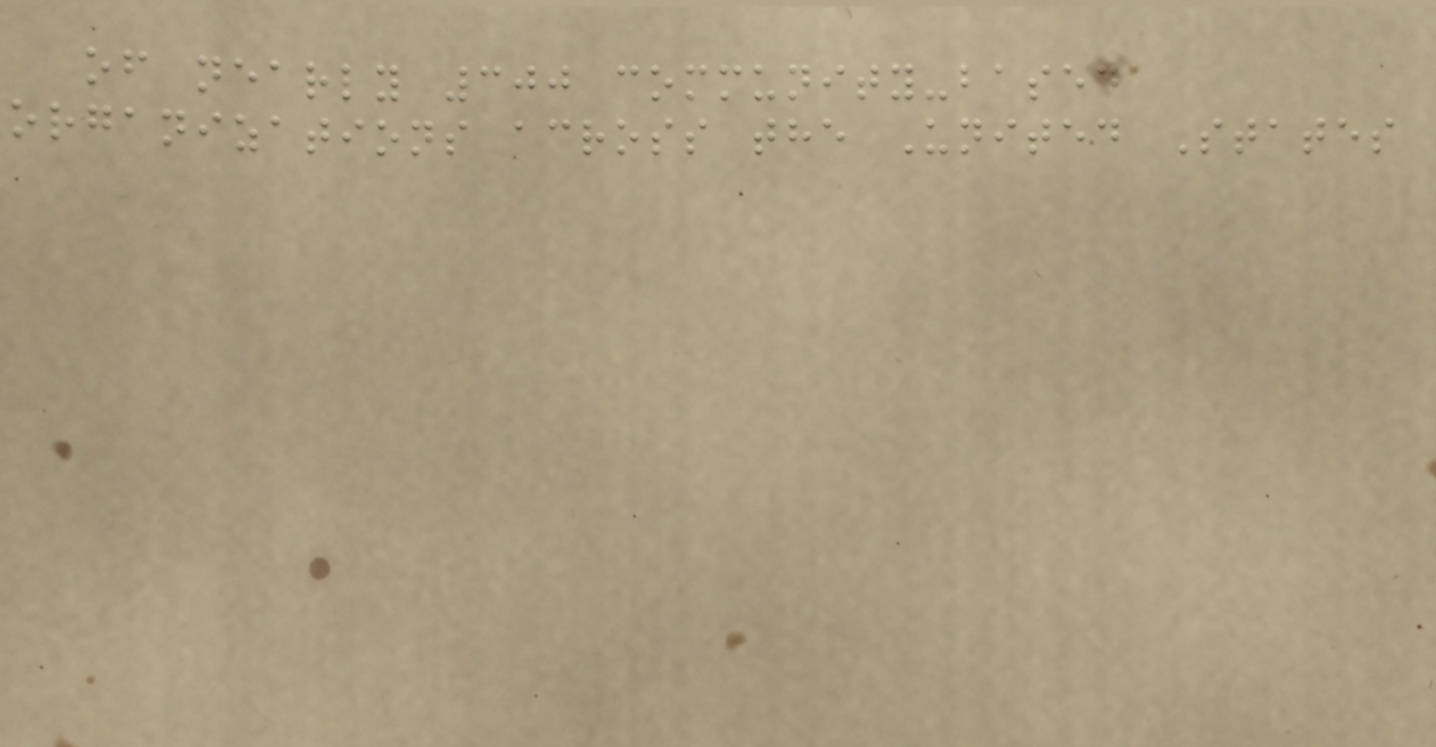of nearly 300 community-based
organizations across the United States
